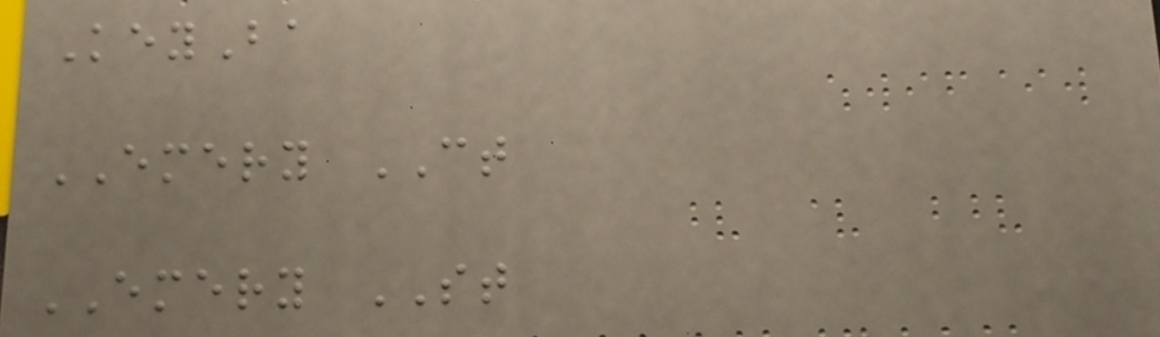KeyBa
EMERY CT
EMERY ST
